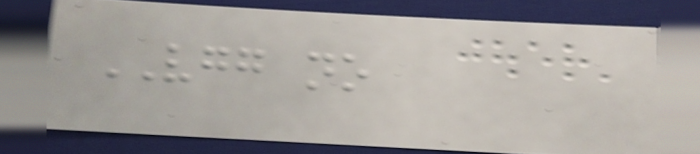VGG no
